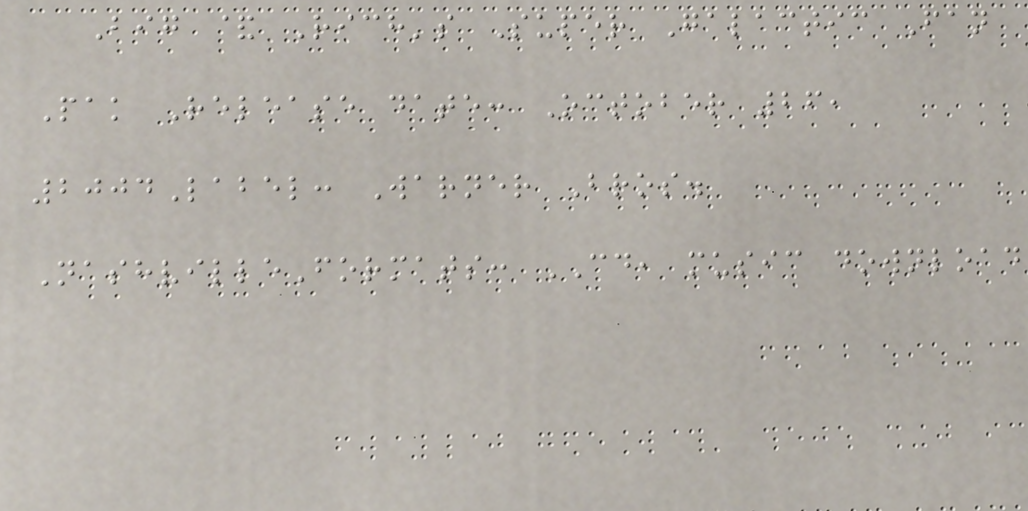Big & Rich's Super Galactic Fan
Pak Release date: October 26,
2004Label: Warner Bros.
NashvilleFormats: CD, music download
